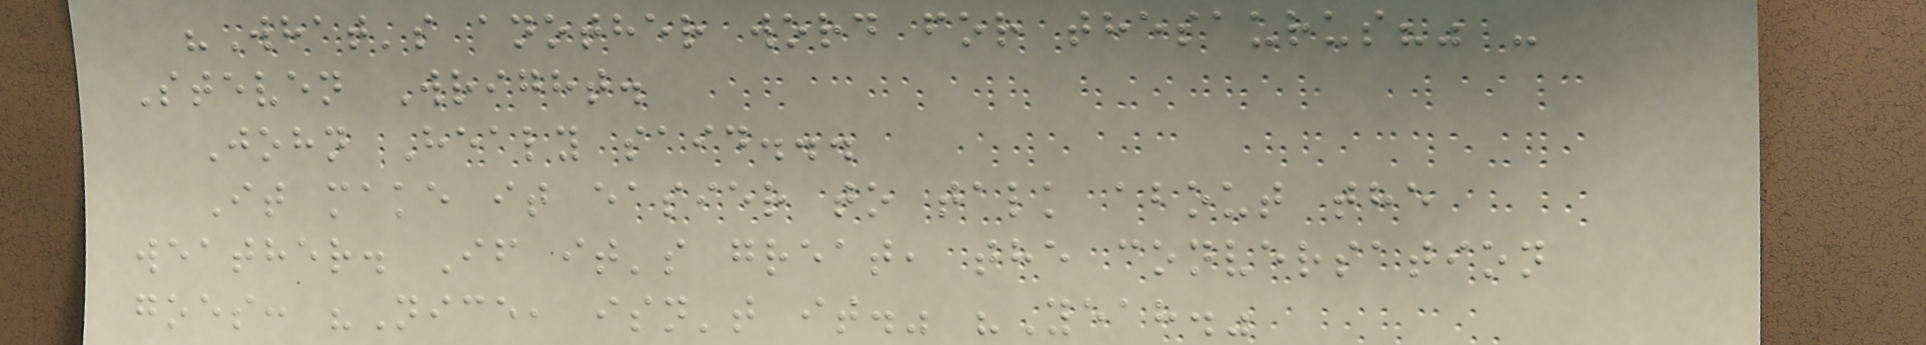"What's another word for thesaurus?" -
Steven Wright.
John Healy said...
It make it easier to talk about the
weather. If it's great, the conversation
goes: "Nice, isn't it." "Yeah."
